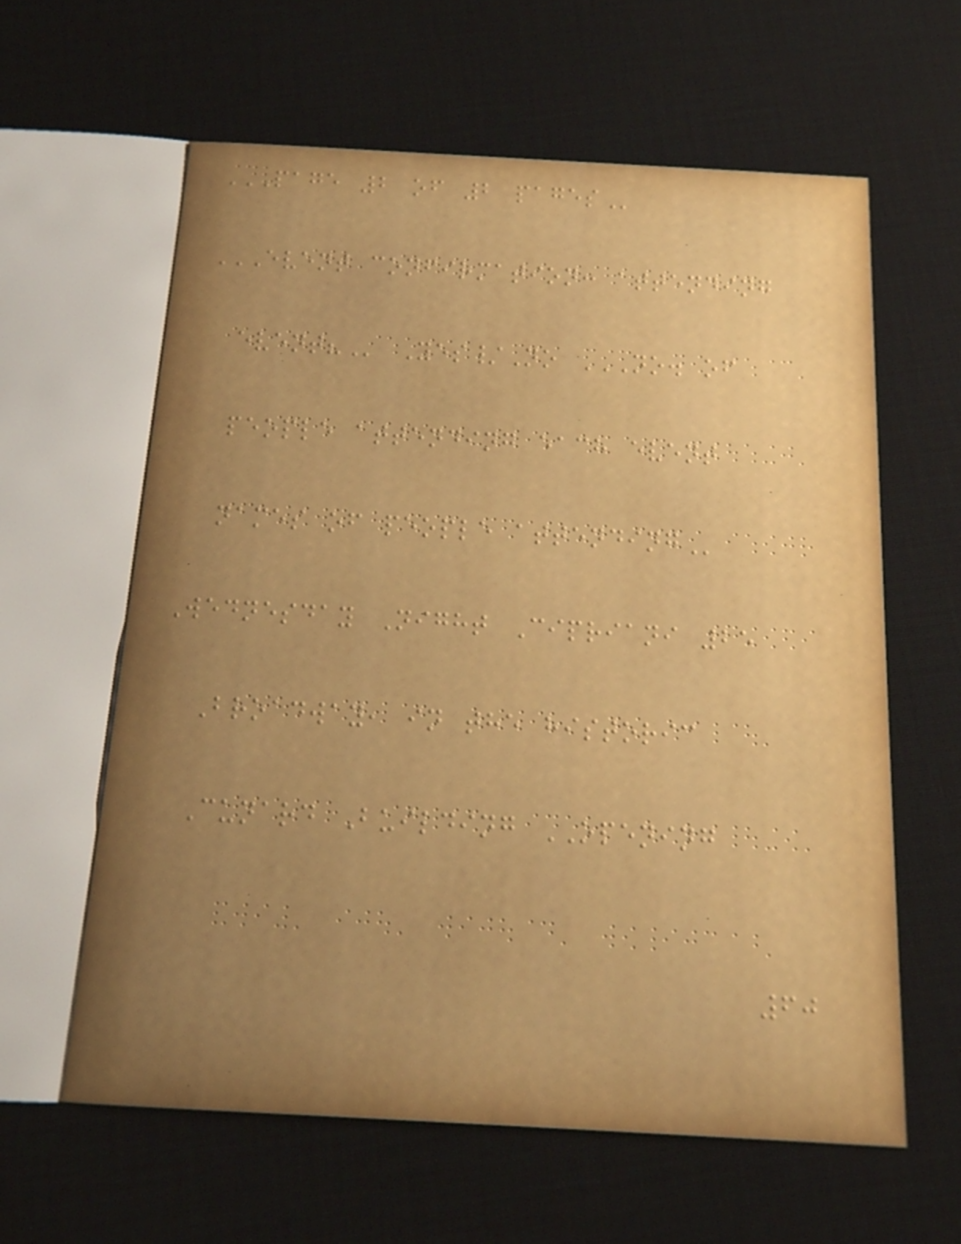PAGE 2 OF 2 PAGES
EVENT CONFIRMATION: ATTENDING
EVENT? Yes/No NO. OF
PEOPLE ATTENDING EACH EVENT
NAMES OF PEOPLE ATTENDING
Wednesday Night Cipriani 25
Broadway, in the historic
Cunard Building OPENING
60
